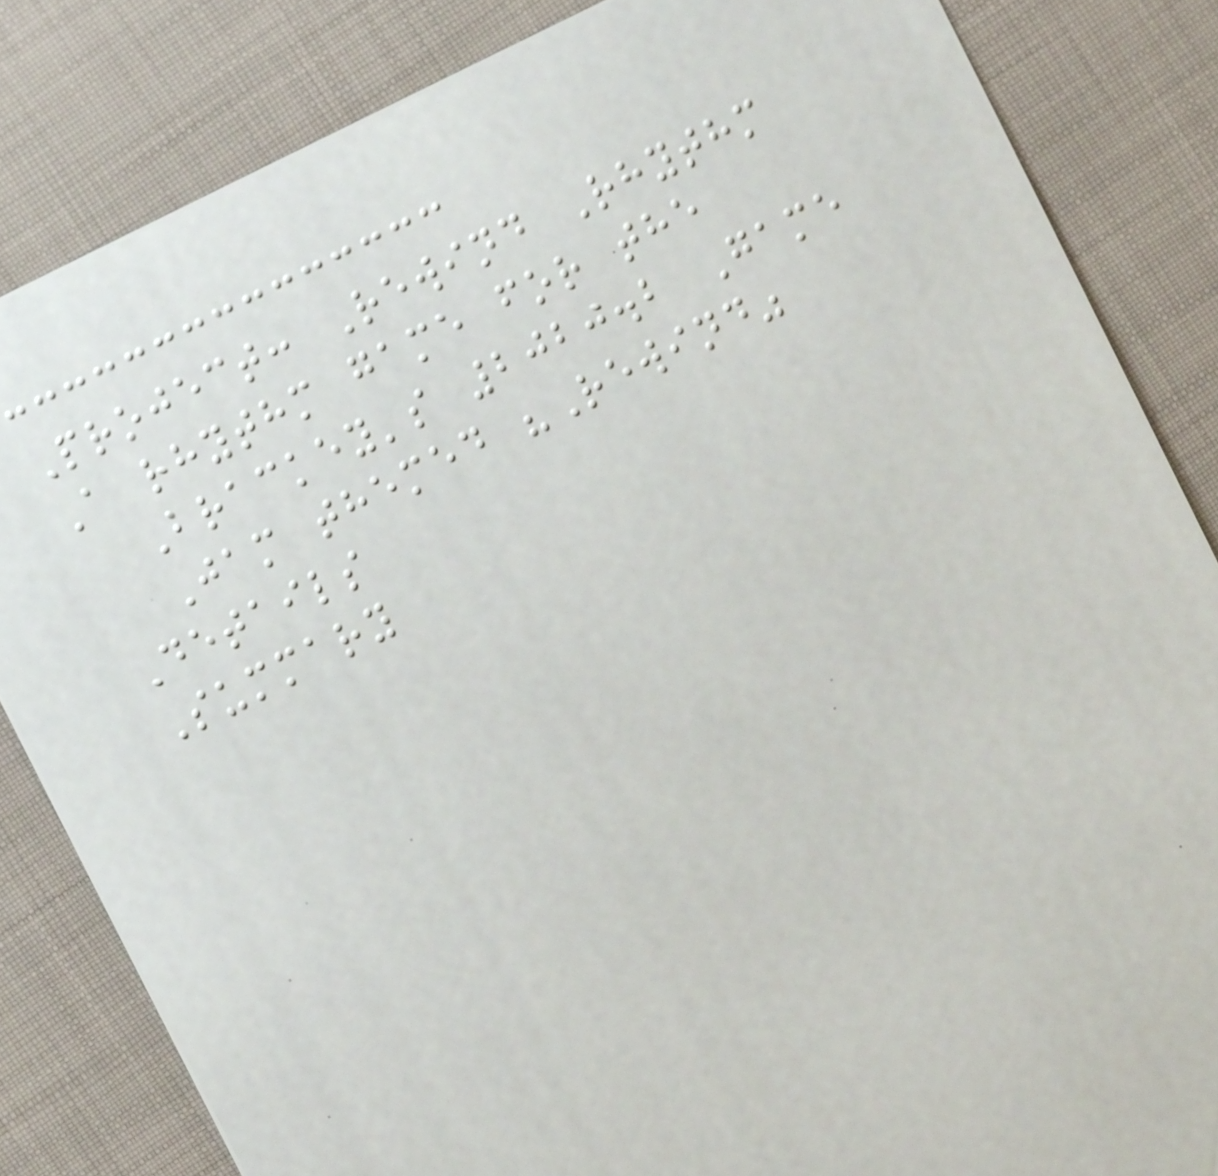Project: Rewind Rhythm
A rhythm game for the
Brackey's 2020.2 Game
Jam themed "Rewind"
Details
Summary
